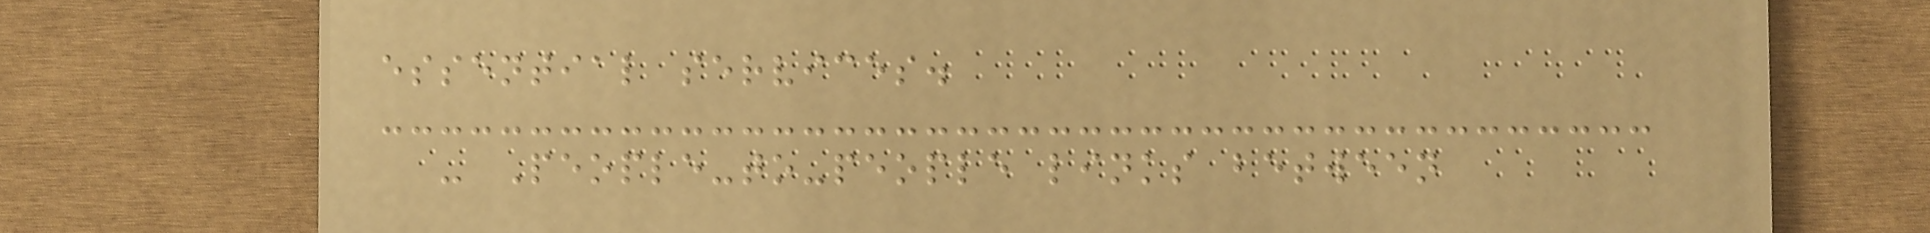essential services.
- People-to-people links between
